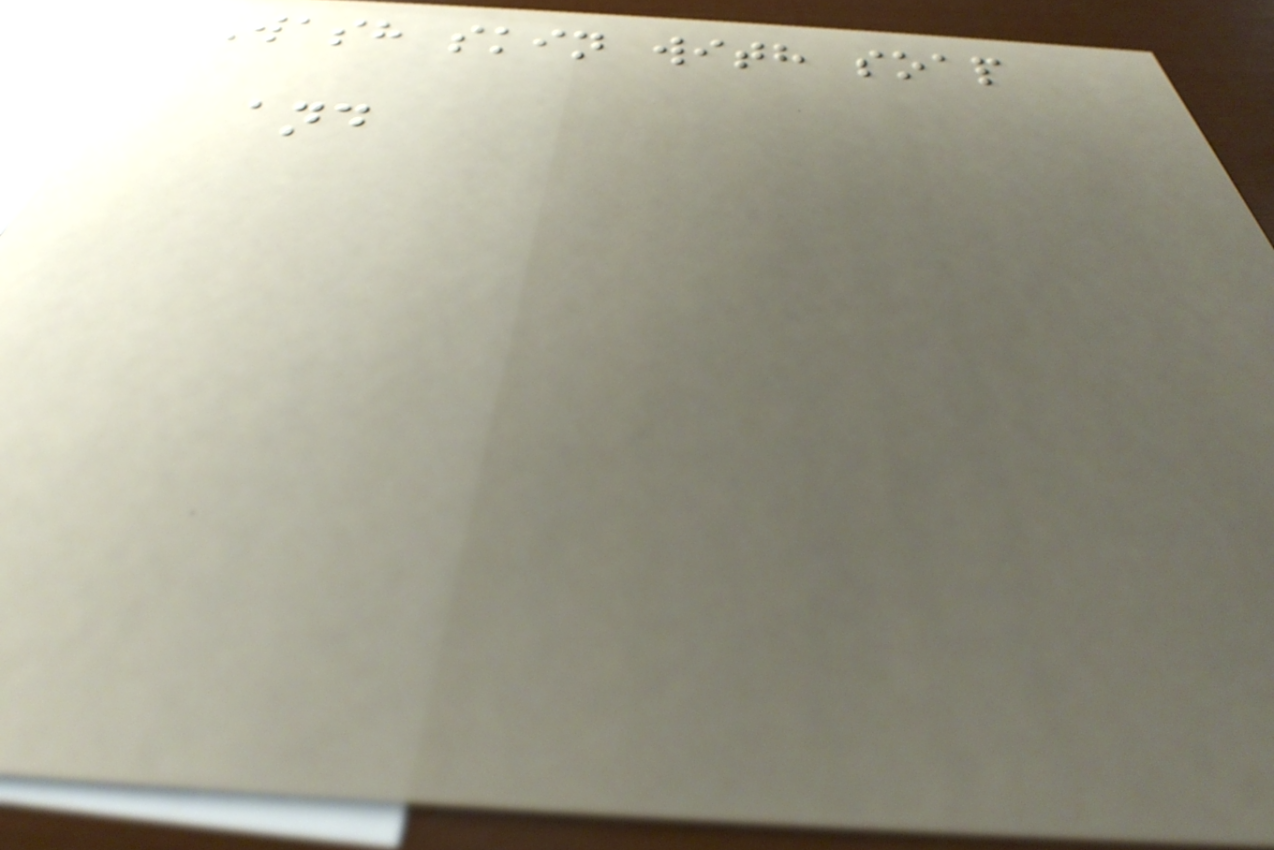Wash skin with soap
and
